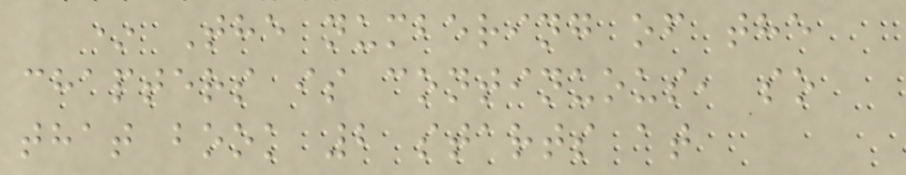* The numbering of the
chapters is continuous, so
that book 2 starts at
